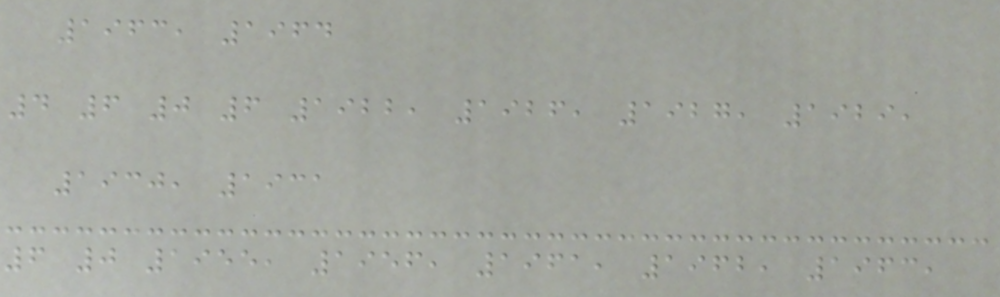1963, 1964
4 6 0 6 1922, 1926, 1927, 1929,
1930, 1931
6 0 1955, 1956, 1961, 1962, 1963,
